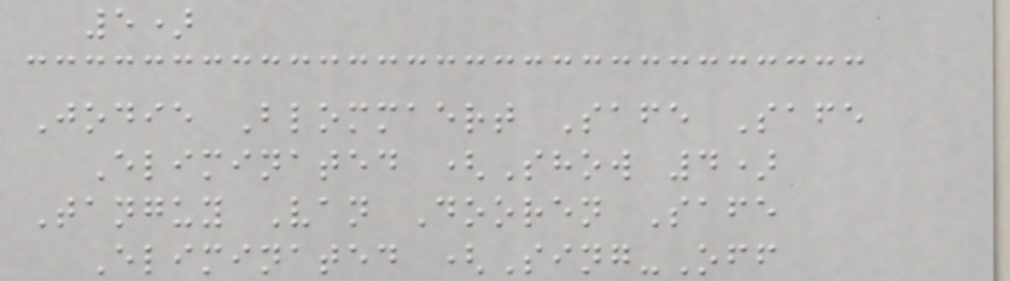5)
Jodie Blommaert Safe Safe
Eliminated (Show 4)
Tanguy Van Dooren Safe
Eliminated (Sing-Off
